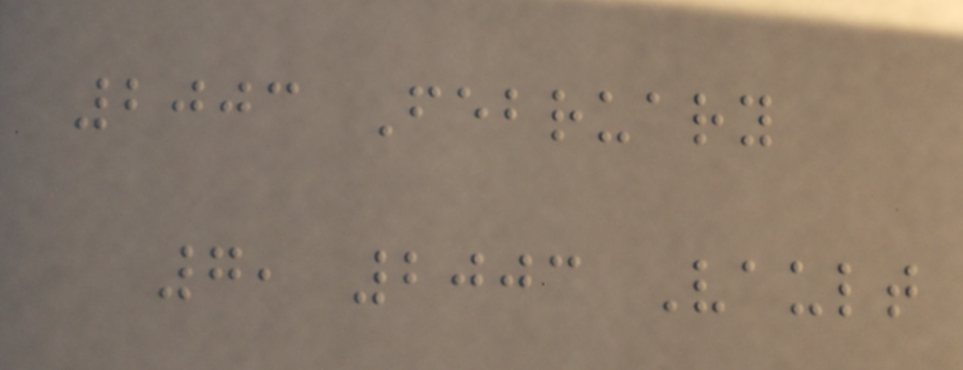2003 February
7, 2003 Vault
